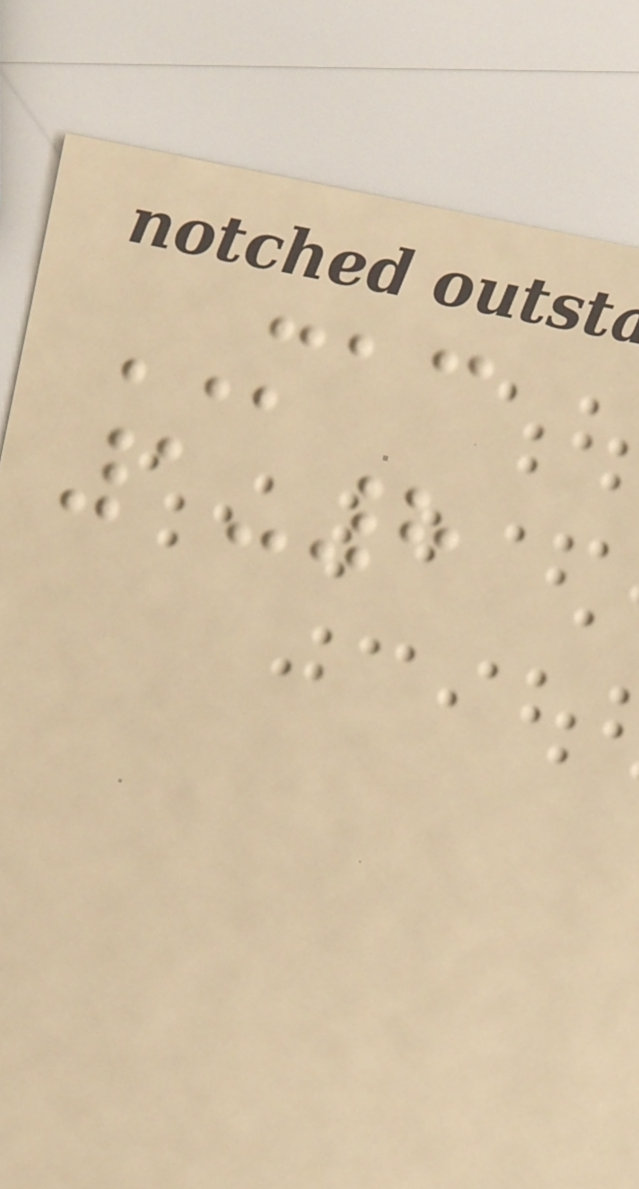MAC
1-8
